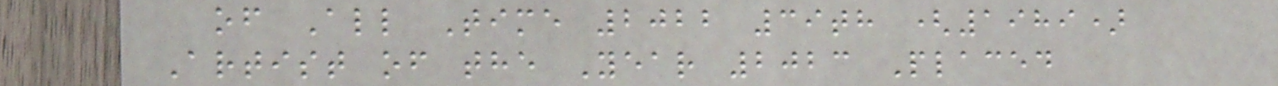of All Time 2022 39th (1989)
Artist of the Year 2023 Placed
